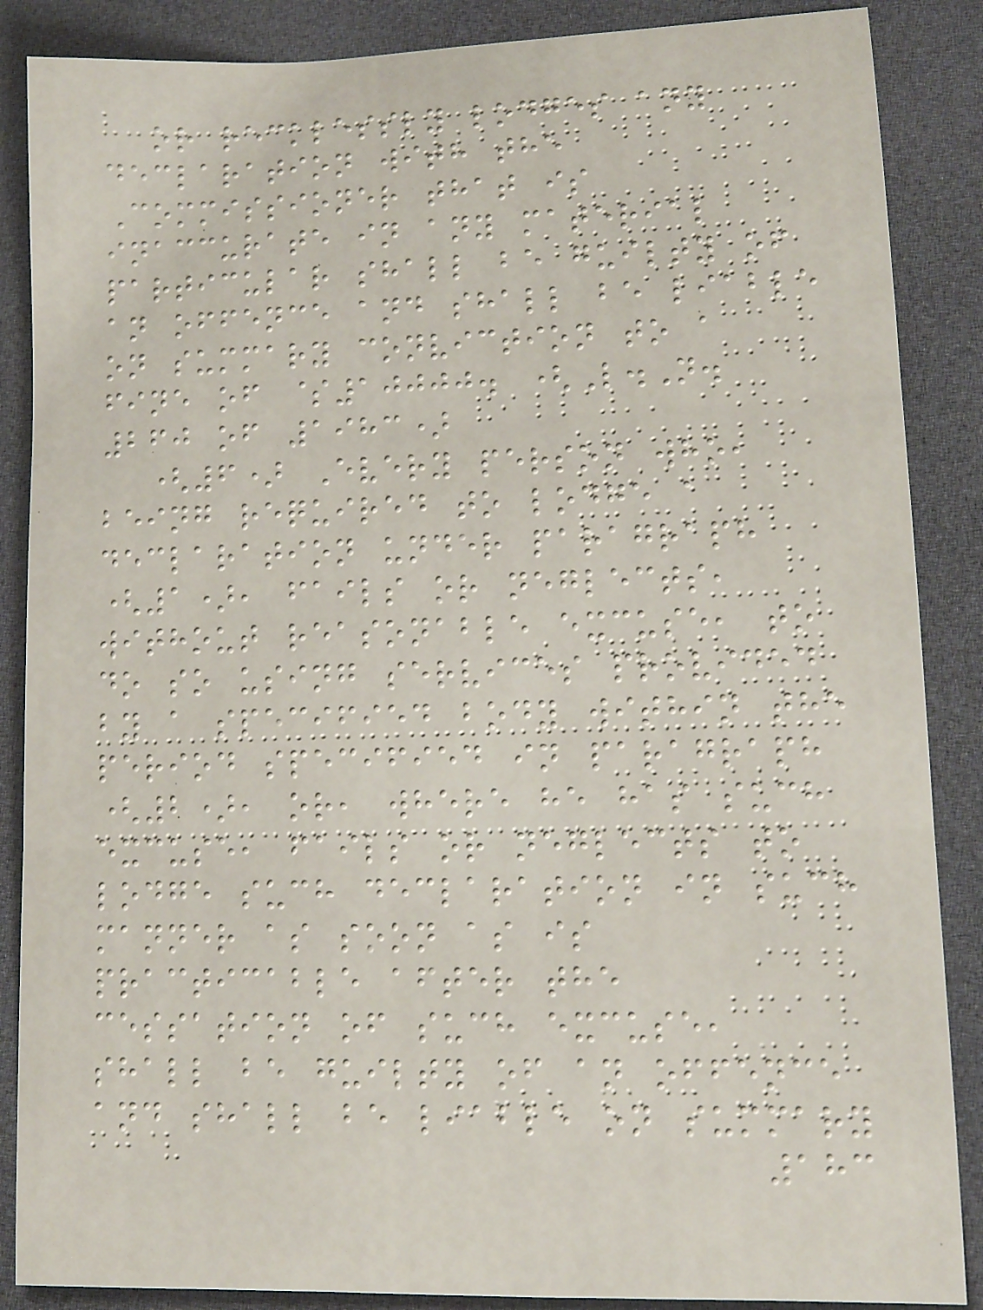or recklessly lodges any
declaration with the
Commissioner that is
inaccurate in any material
particular shall be guilty of
an offence and shall be liable
on summary conviction to a
fine of $10000. (L.N.
260 of 1983)
(6) Every person who,
being required to lodge a
declaration under paragraph
(1), fails or neglects,
without reasonable excuse, to
do so using services provided
by a specified body within the
period specified in paragraph
(2), or, where he has such
excuse, fails or neglects to
lodge such declaration in such
manner as soon as is
practicable after the
cessation of such excuse,
shall be guilty of an offence
and shall be liable on summary
183
